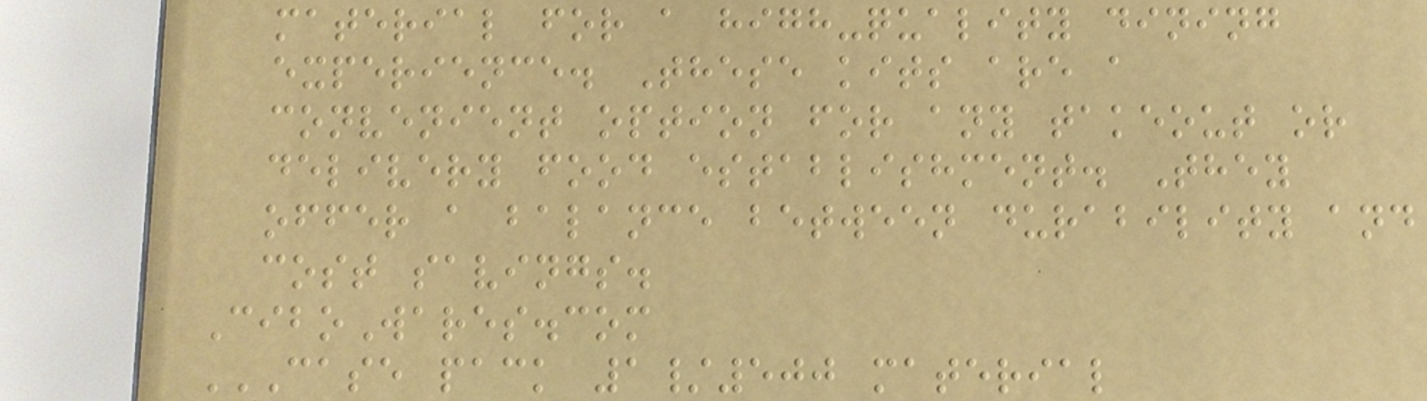material for a high-quality dining
experience. These kits are a
convenient option for any takeout or
delivery food establishment. They
offer a balance between durability and
cost savings.
CiboWares.com
CASE PACK 1/500 MATERIAL
